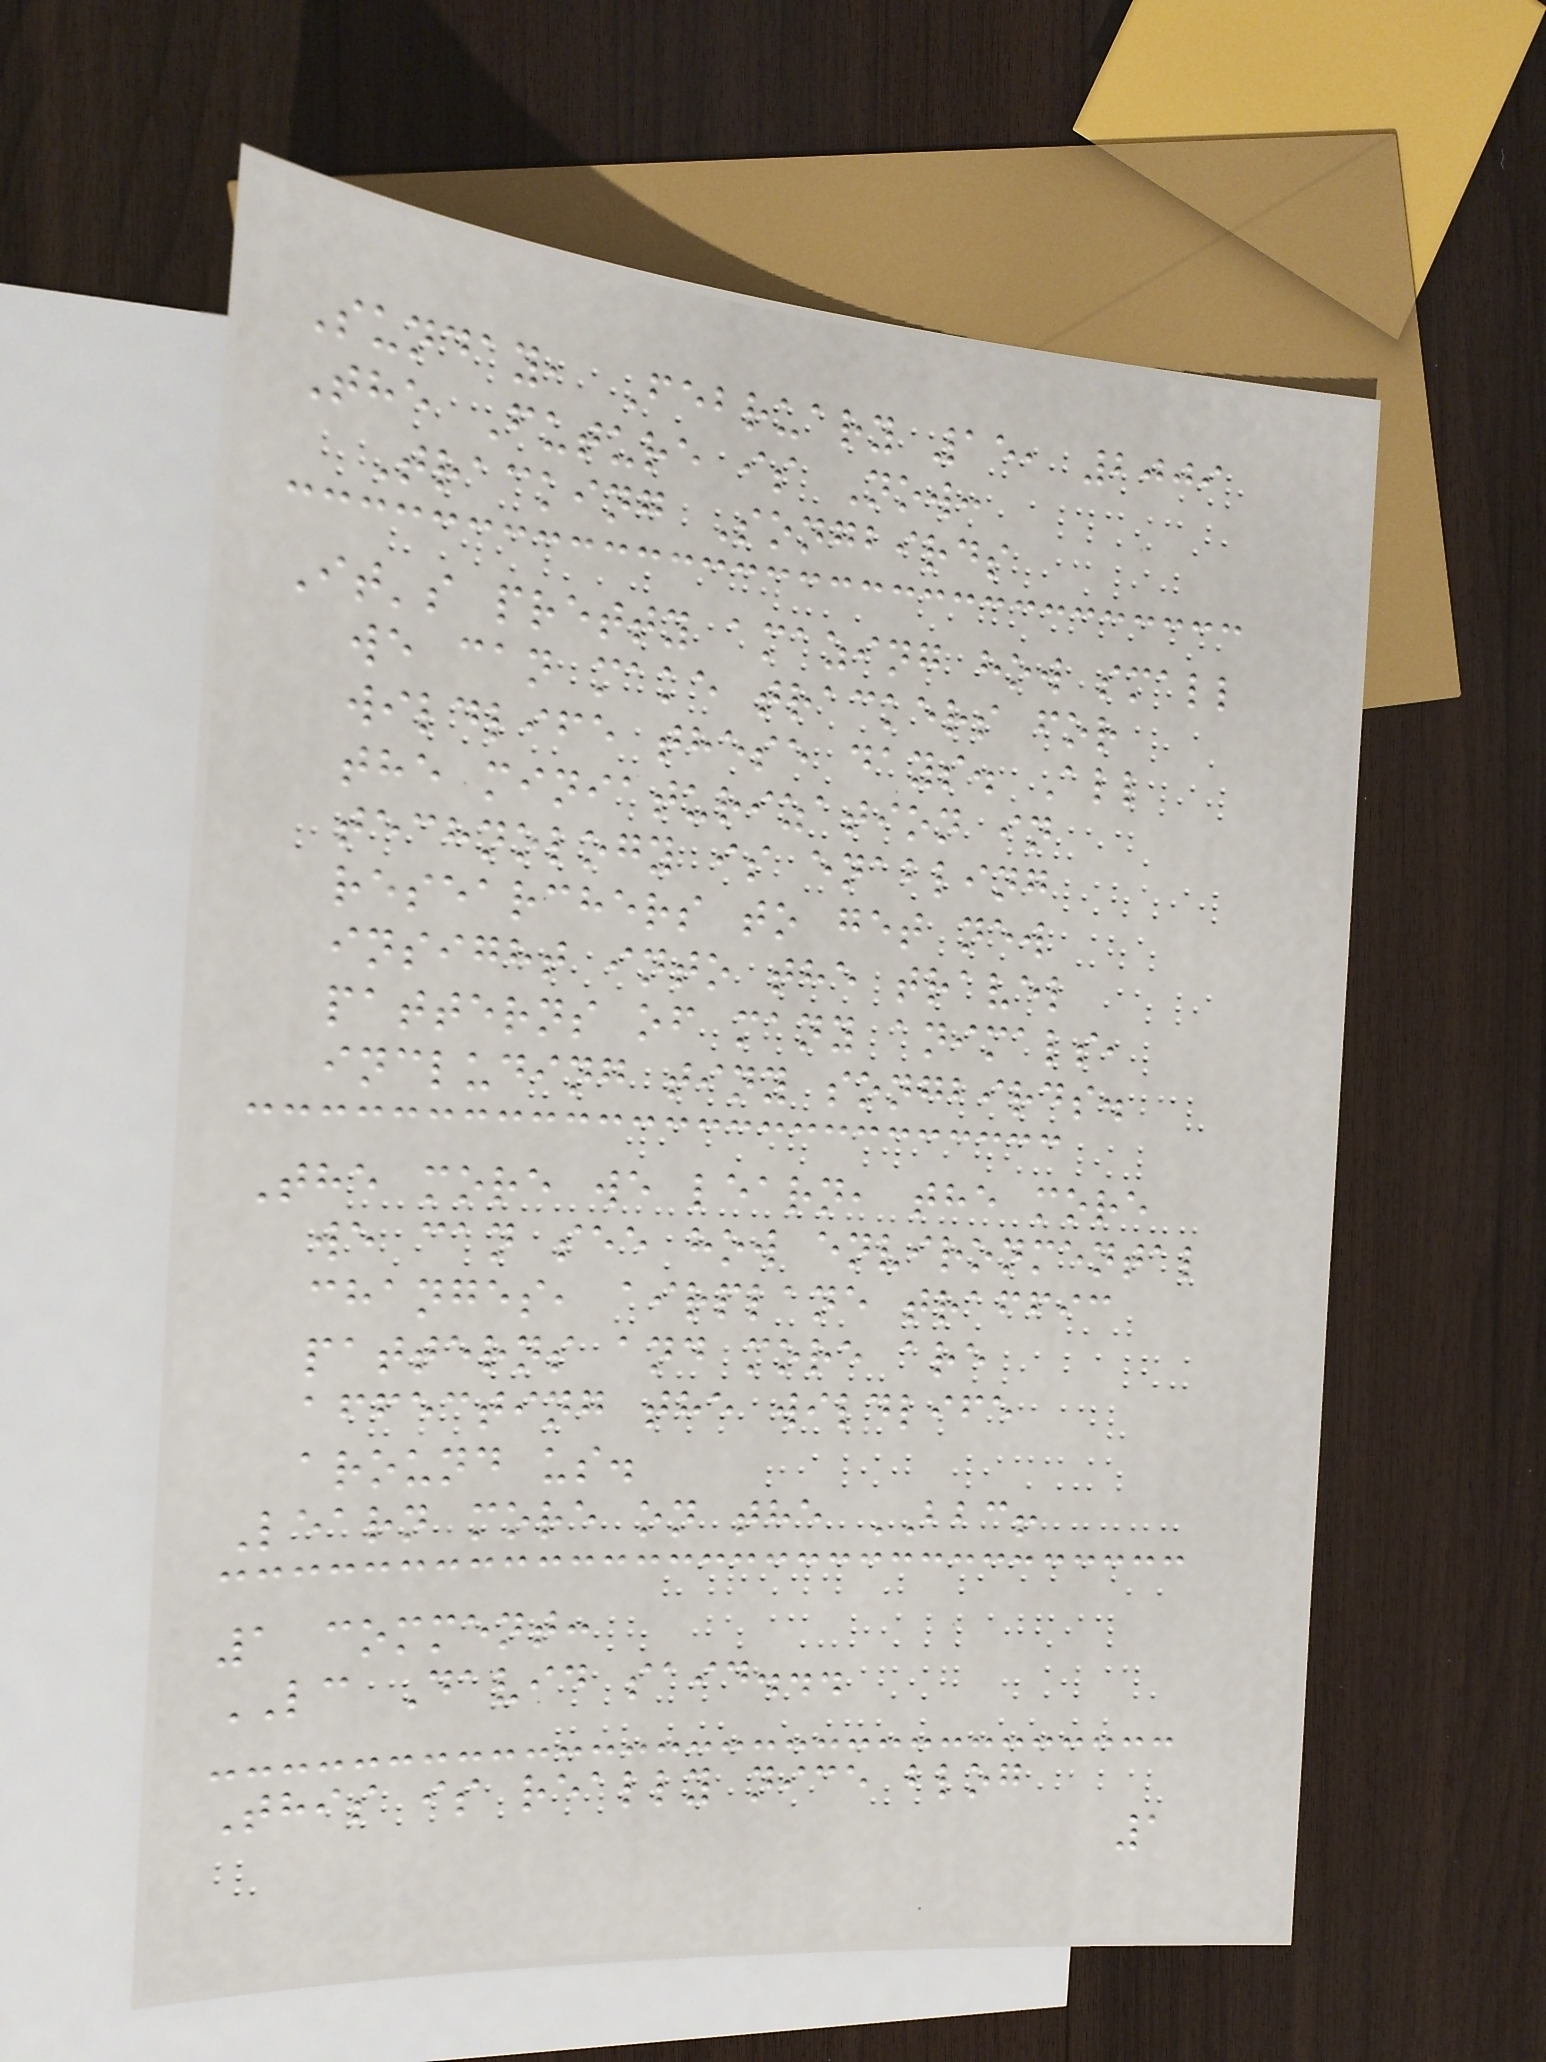Sunday, February 15, 2009
The Future is Now:
Tracking Songbirds
It's pretty amazing how small
we can make trackers for
wildlife these days. All
the miniaturization in
technology is enabling
researchers to get new
insight into the travel
patterns of many animals,
including tiny songbirds.
The more we learn, the more
we can see how environmental
changes, airplane traffic
patterns and more are
affecting the wildlife
around us.
Learn more on the BBC!
1 comment:
LC David said...
This is really nice blog
1
